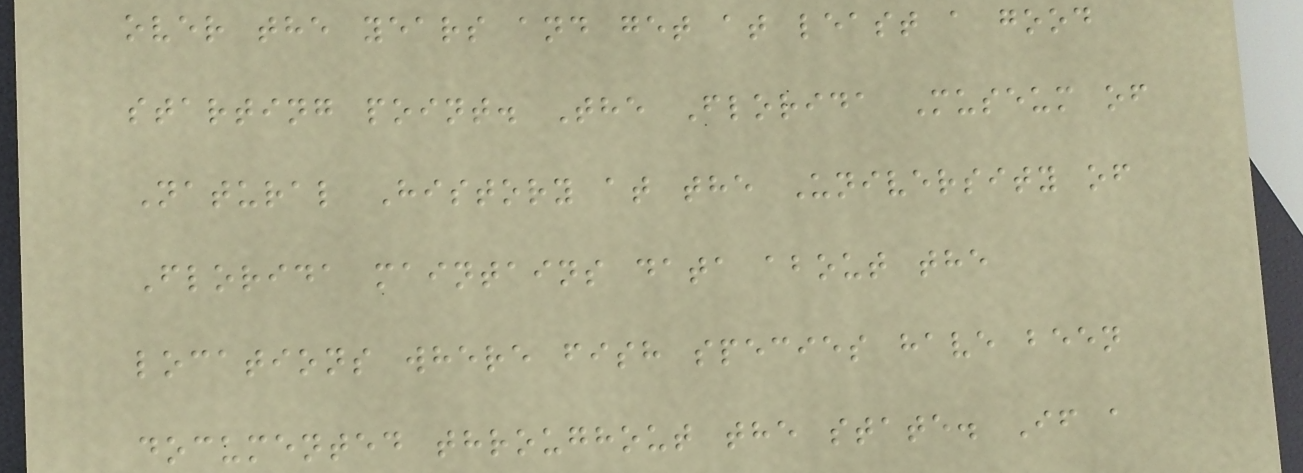over the years and get at least a good
starting point. The Florida Museum of
Natural History at the University of
Florida maintains data about the
locations where fish species have been
documented throughout the state. If a
